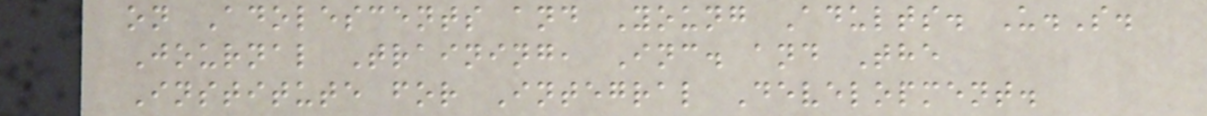on Adolescents and Young Adults. U.S.
Journal Training, Inc. and The
Institute for Integral Development.
